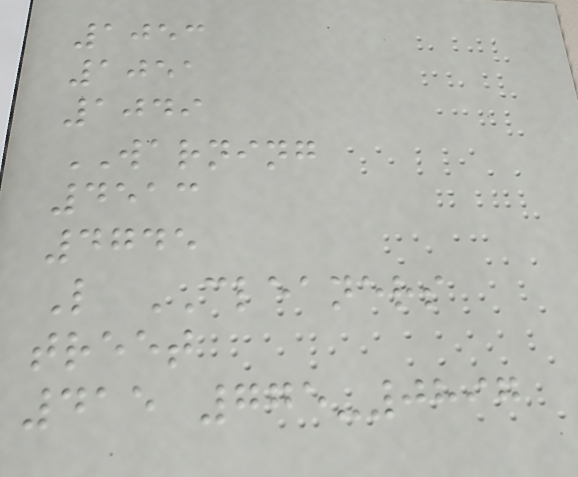1053
1051
1049
WARNING
4513
4745
L CLEANERS
treet
415 775-0897
